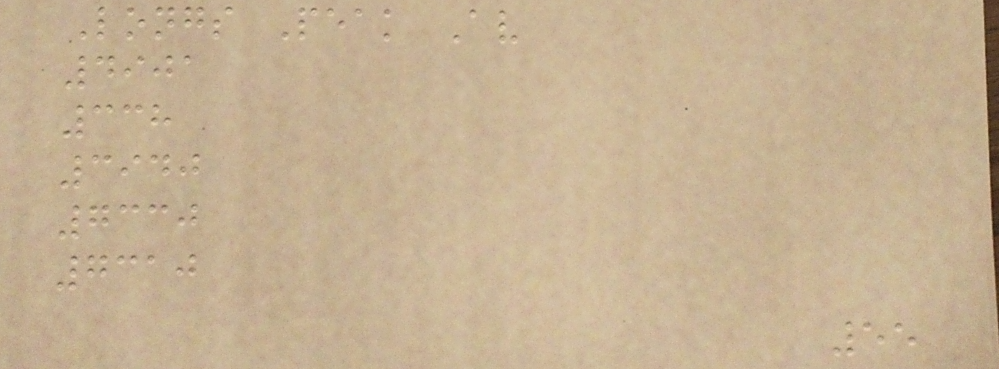Longs Peak Av
4901
338
3940
7330
7310
55
